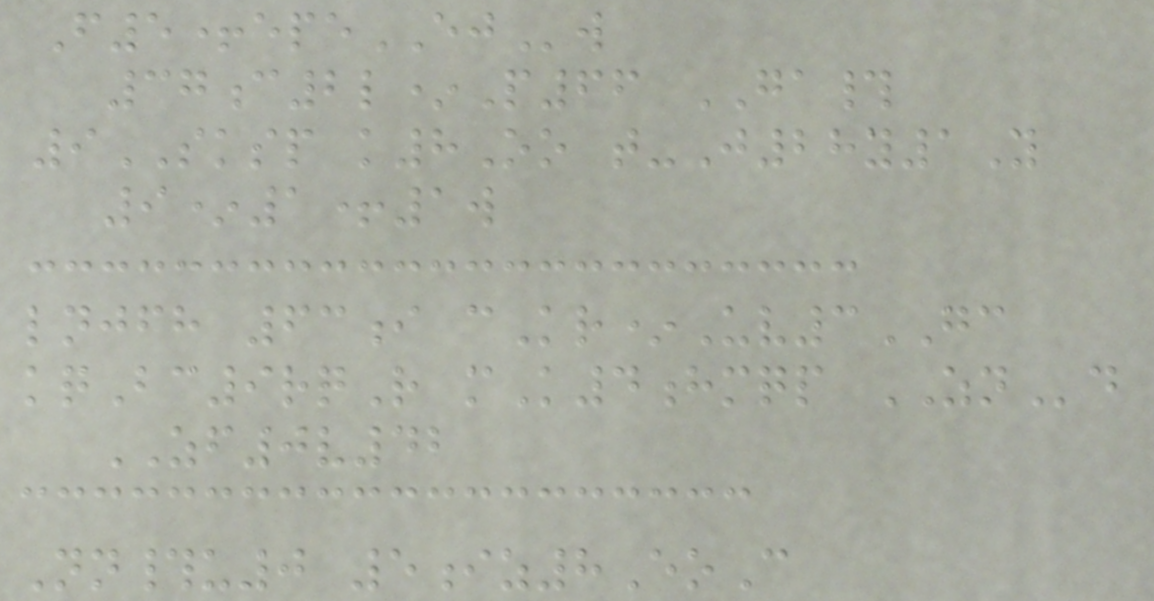F5+epeEJw
37c2l*P66 GA#
9SKSP k8Oo t-J28y1Y
9*1+1w
lnjfh 63i cKr*Uv3GC
kqBc9rqR mK4hmqp ZNd
ZF0v42
Nn#u0 5iz8EoC
